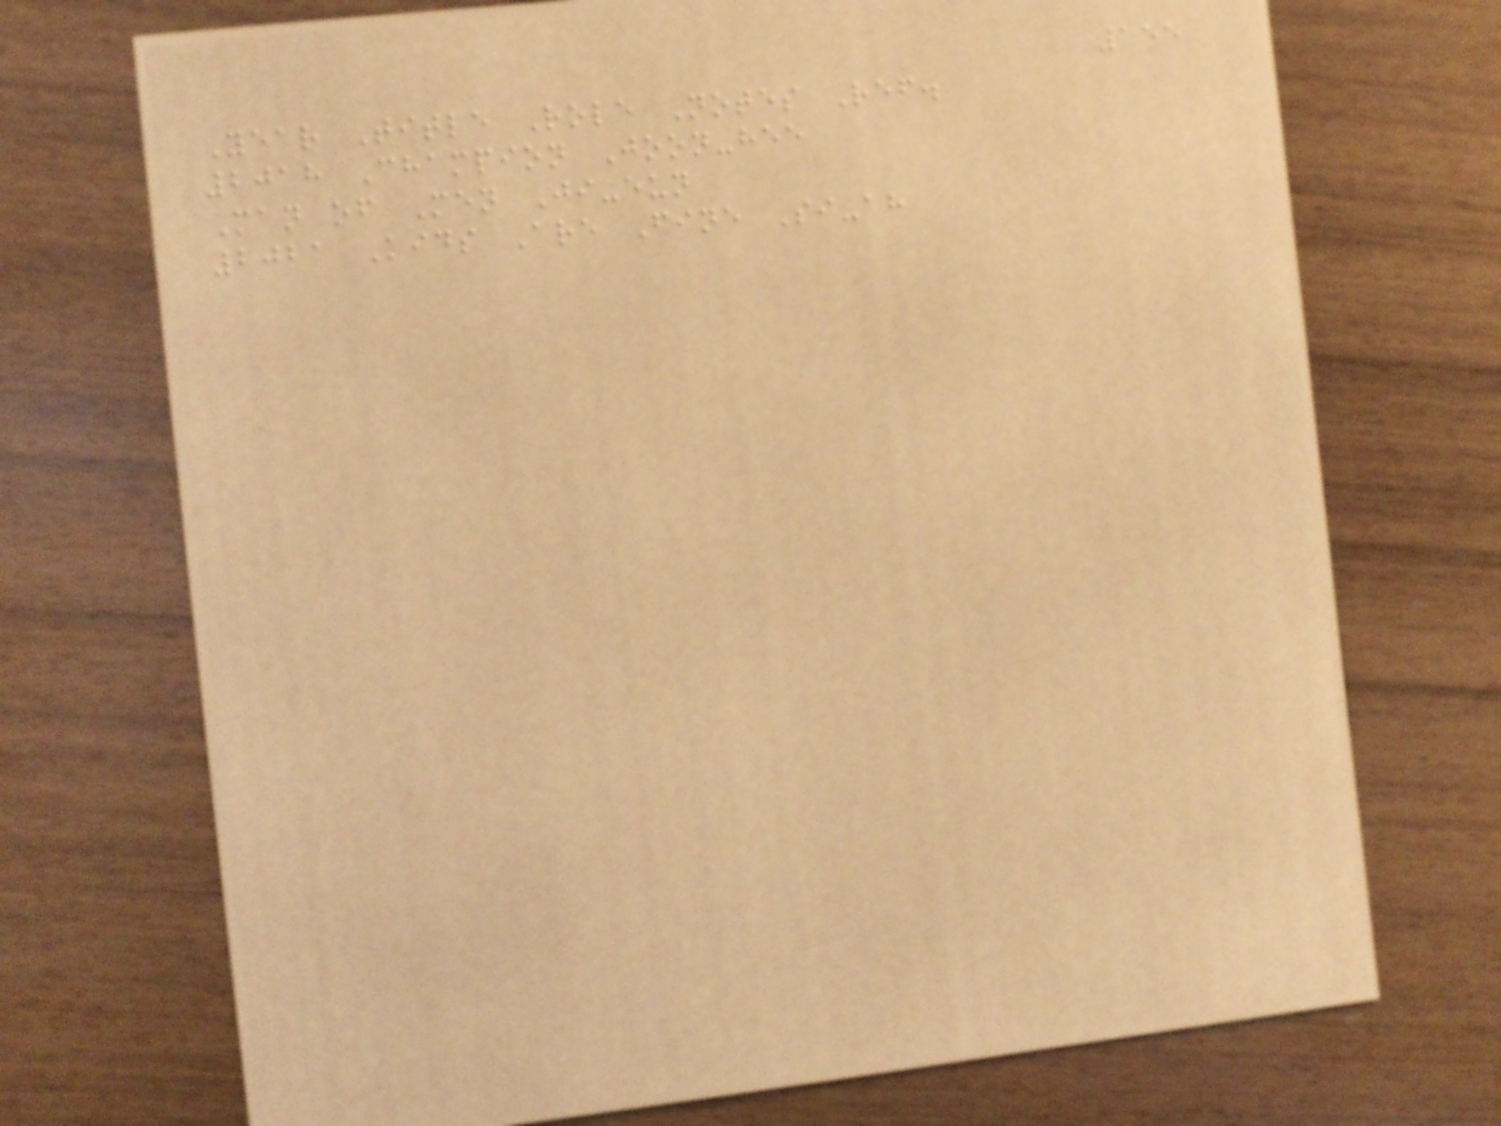155
Year Title Role Notes Ref.
2018 Champion Joon-hee
Man of Men Ji-eun
2021 Kids Are Fine Si-ah
